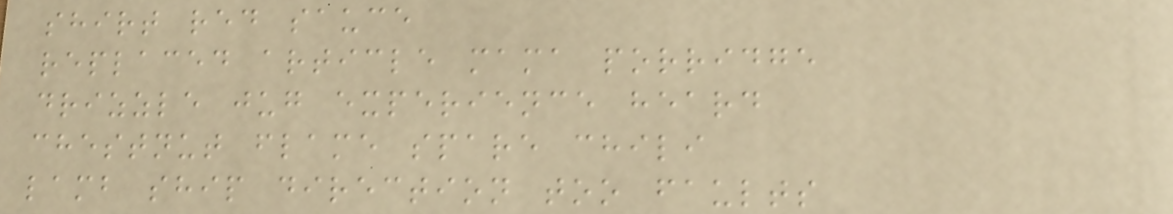shirt red sauce
replaced article mama porridge
drizzle jug experience heard
chestnut flame spare chili
lamb ship direction too faults
